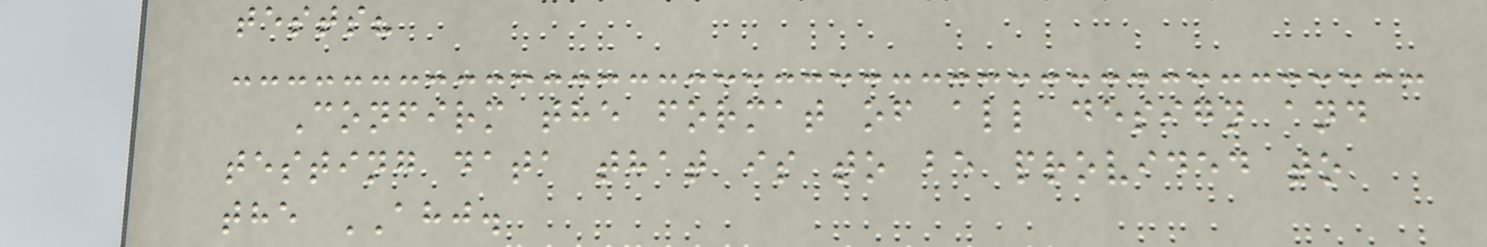tests?
Confirm the format of all design and
testing data that is to be provided to
the AHJ.
